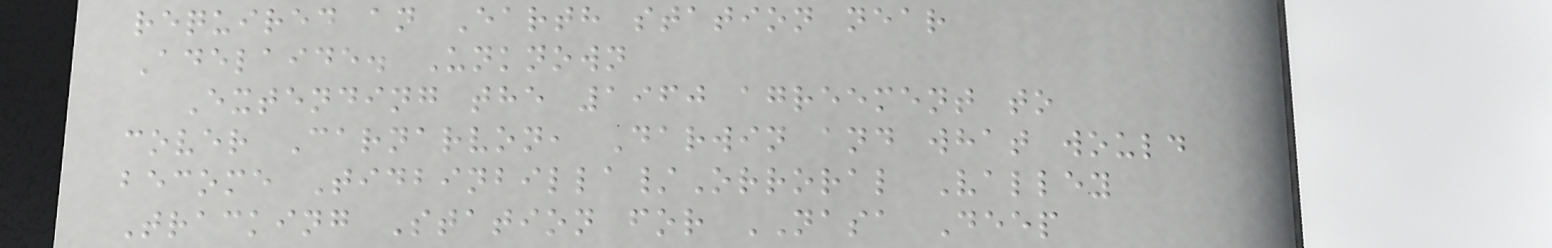required an Earth station near
Adelaide. Unknown
Extending the 1960 agreement to
cover Carnarvon, Darwin and what would
become Tidbinbilla/Orroral Valley
Tracking Station for NASA Deep
